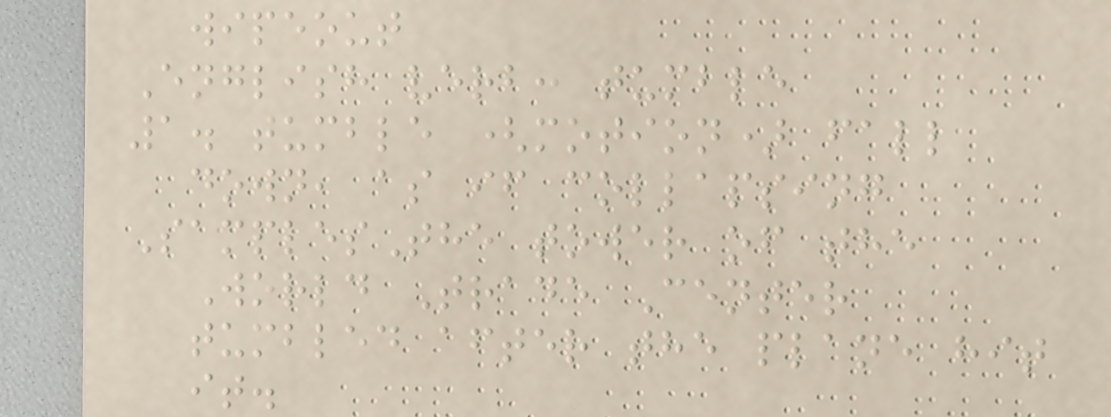wipeout
English verb: tumble
1. tumble (motion) fall
down, as if collapsing
SamplesThe tower of the
World Trade Center
tumbled after the plane hit
it.
